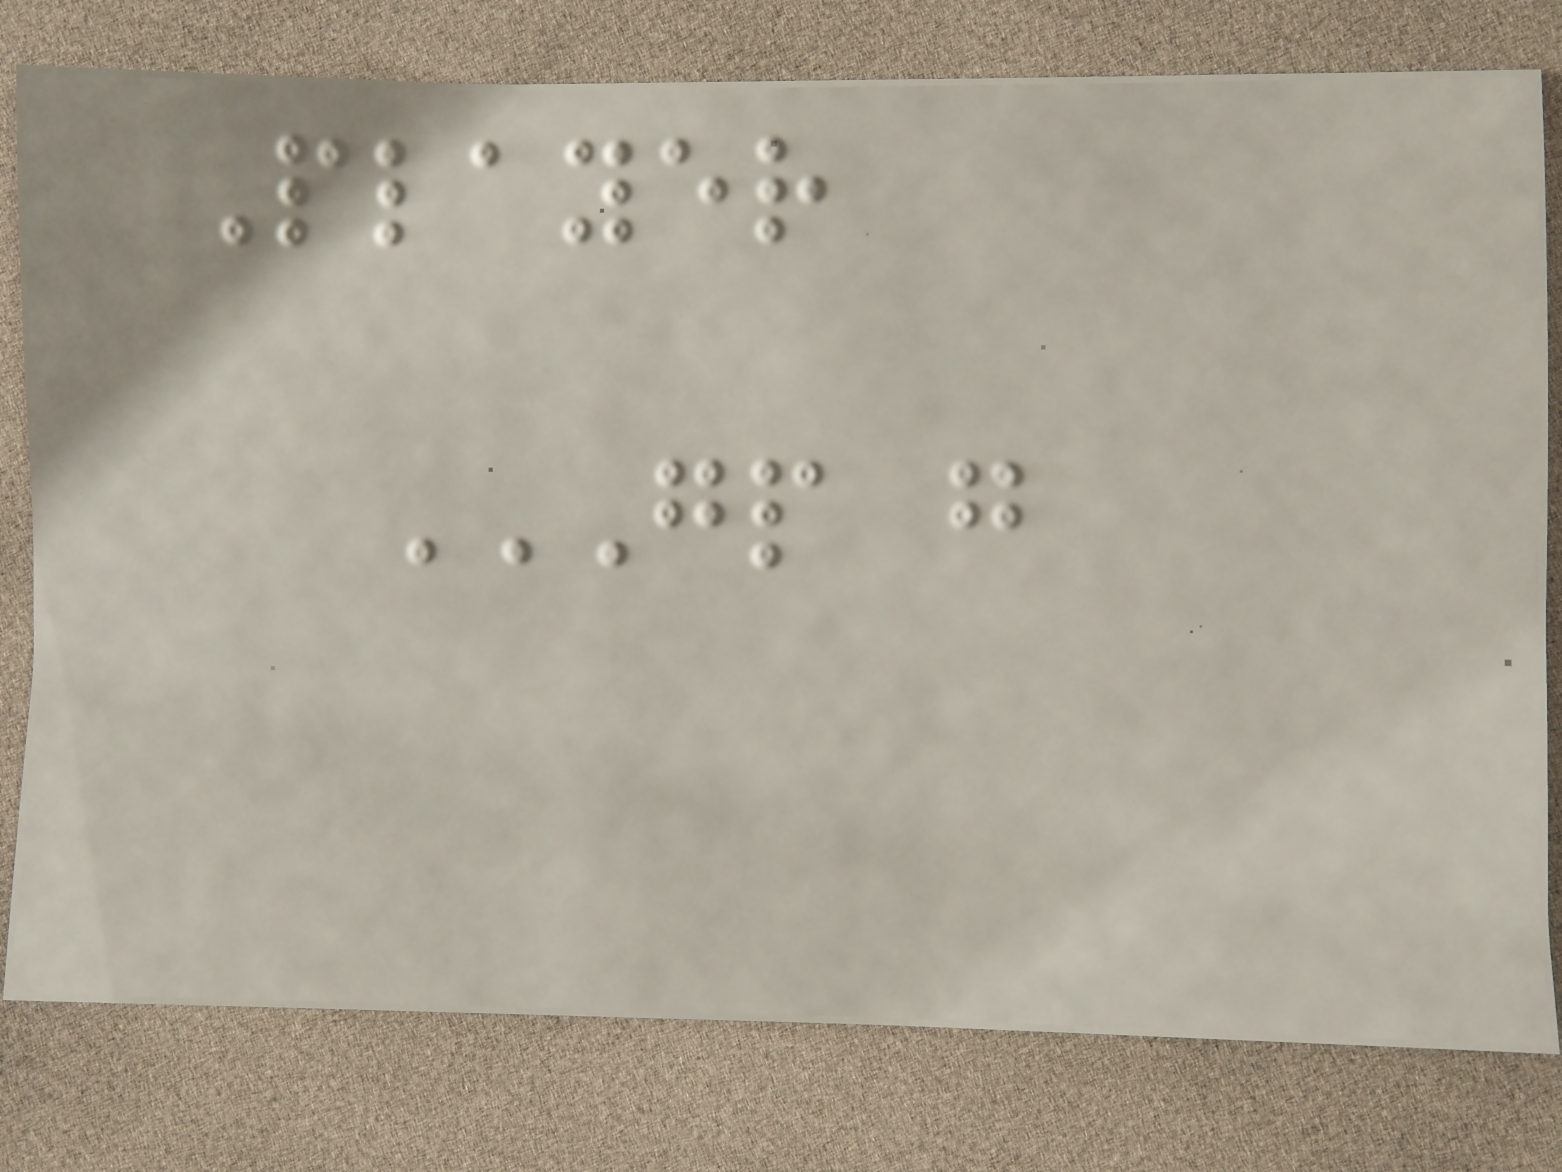Player
GP G
